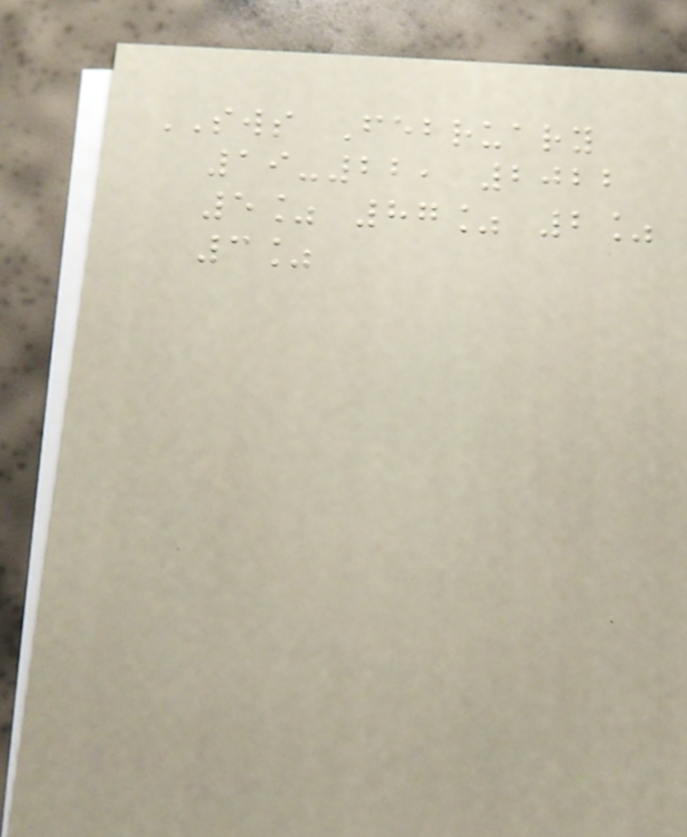SWS February
19-22, 2022
5% 87% 2%
3%
